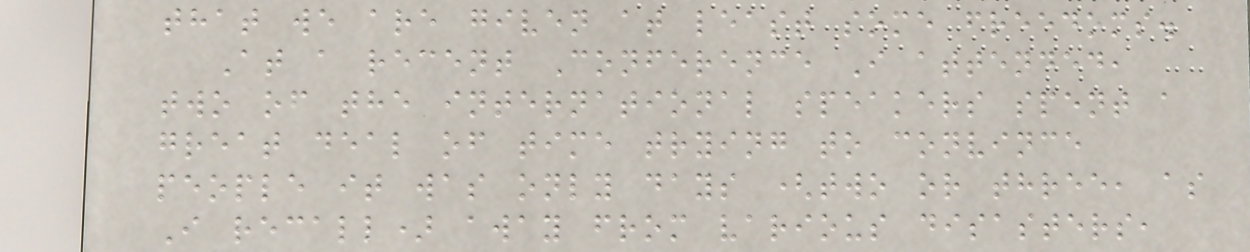that we are given at least some freedoms.
At a recent Conference I attended,
two of the international speakers spent a
great deal of time trying to convince
people it was only days (two or three, as
I recall) away from various disasters,
